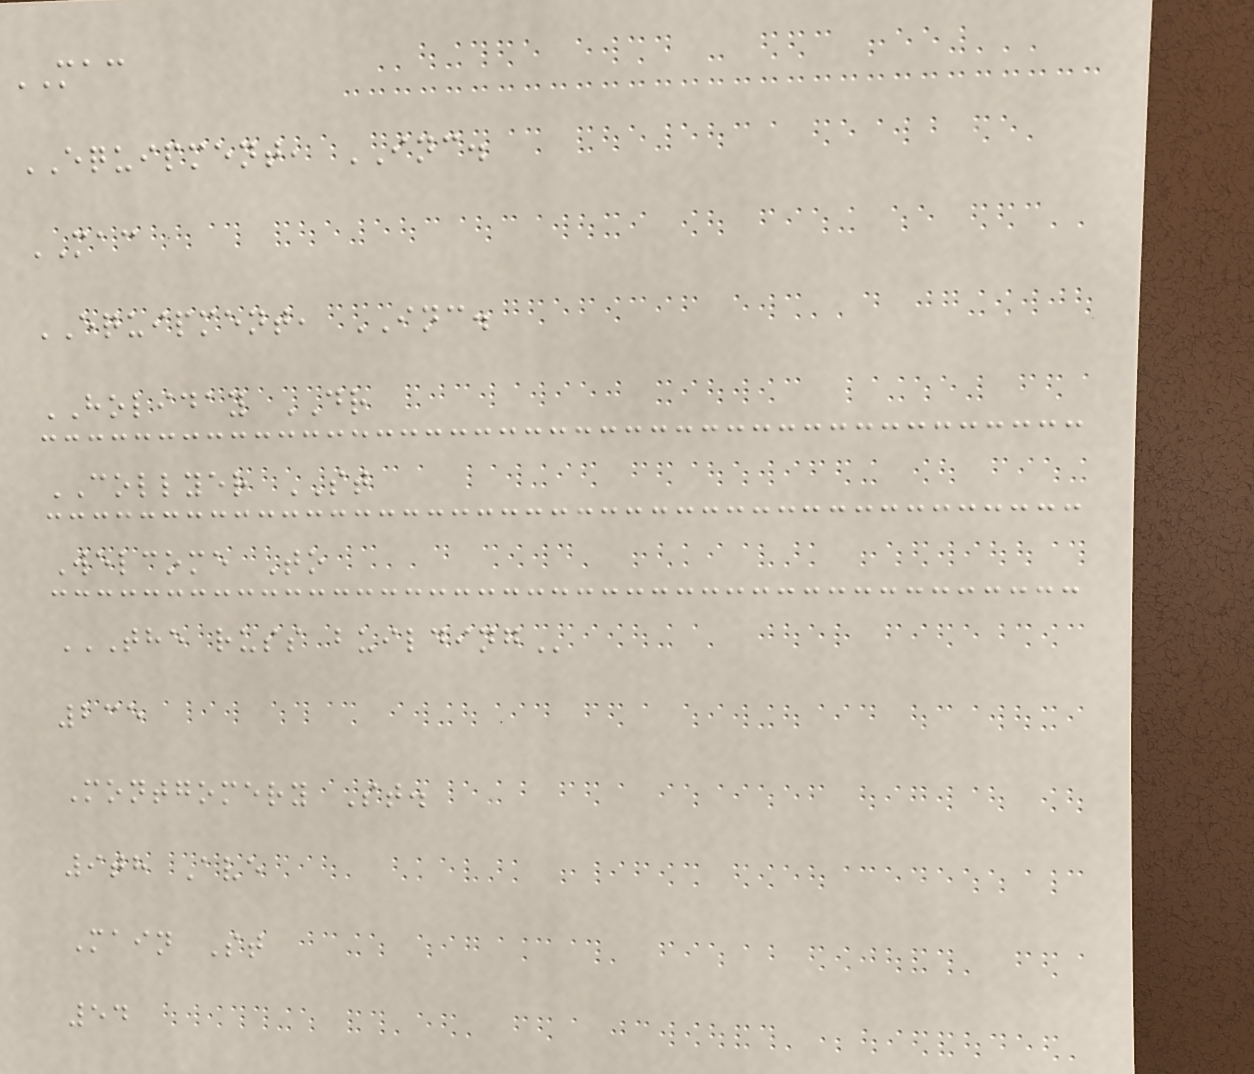MAC
EQUIPMENT, INC.
MAC
EQUIPMENT, INC.
HOLIDAY DR
COLLYER ST
Welcome To
THE RUSS BUILDING
235
Montgomery St.
9th Ave
Main St
54
